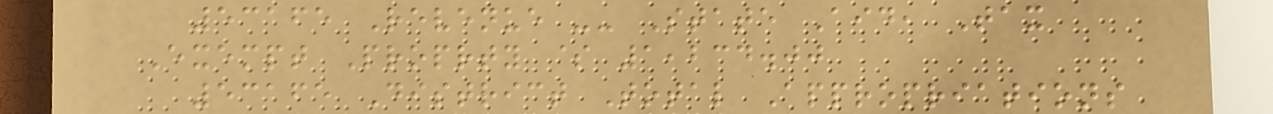53165 Revenue -- State Aid, Tax
Exempt Proprty $ 1,234.00
53165 District Total Appropriations
